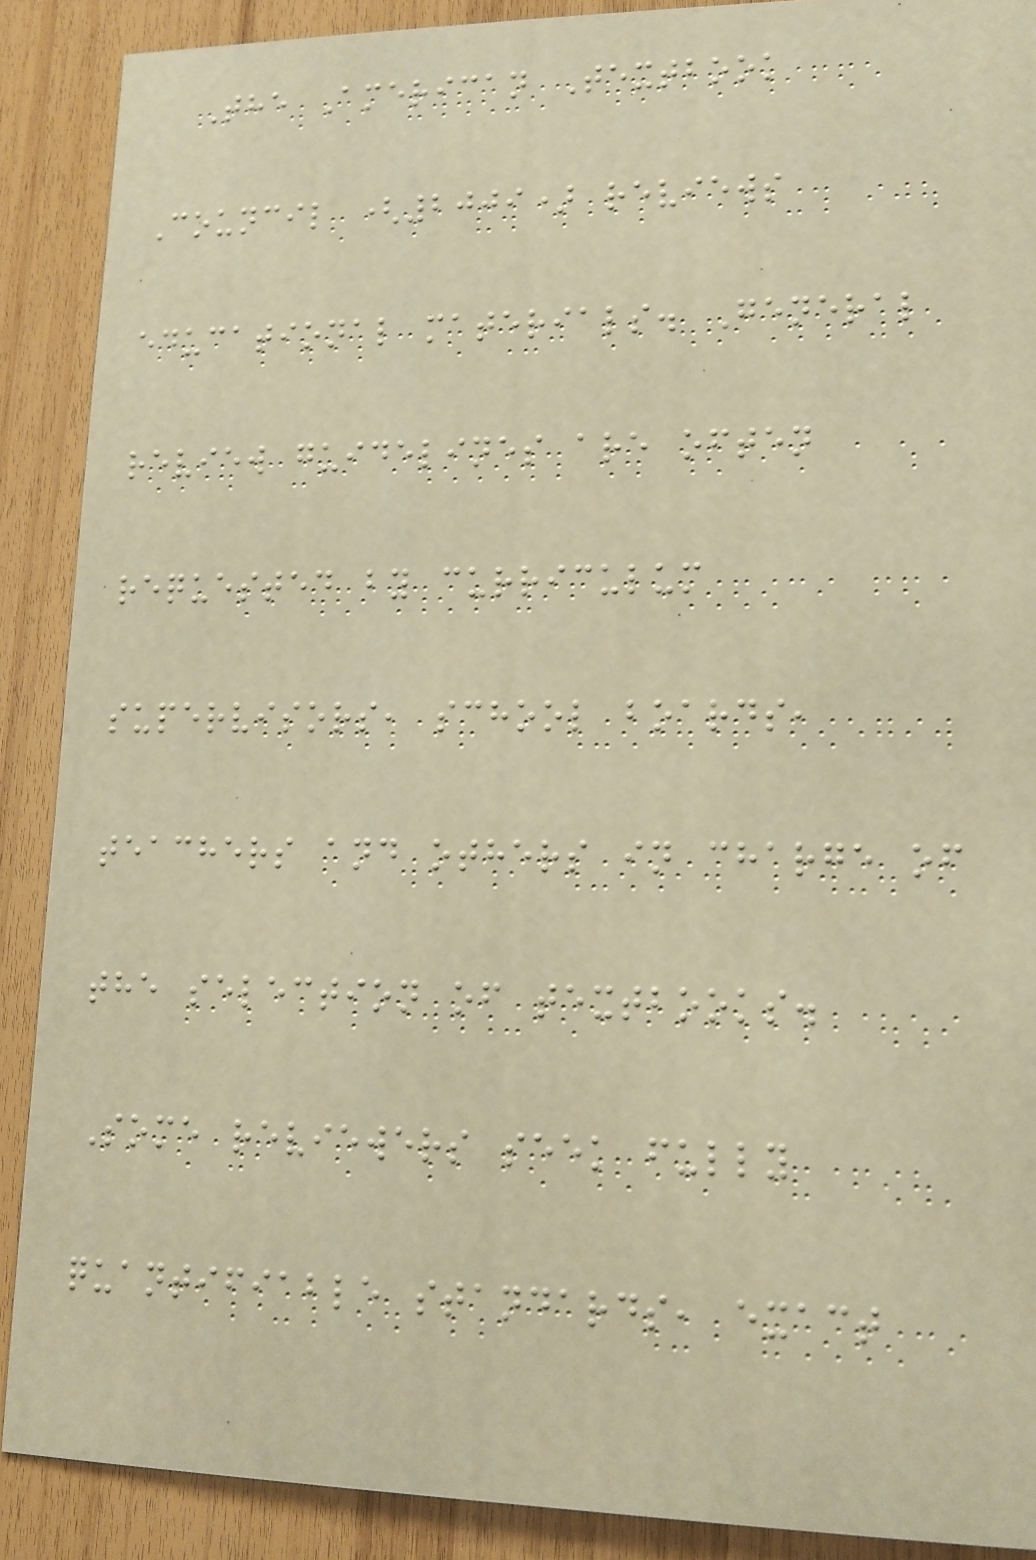The American Textbook
Council (2009) reviews
educational materials. General
review guidelines are often
requested by curriculum
supervisors, school boards,
teachers and others in charge of
the selection of textbooks.
Some reviewers seek fully
quantifiable standards, exact
